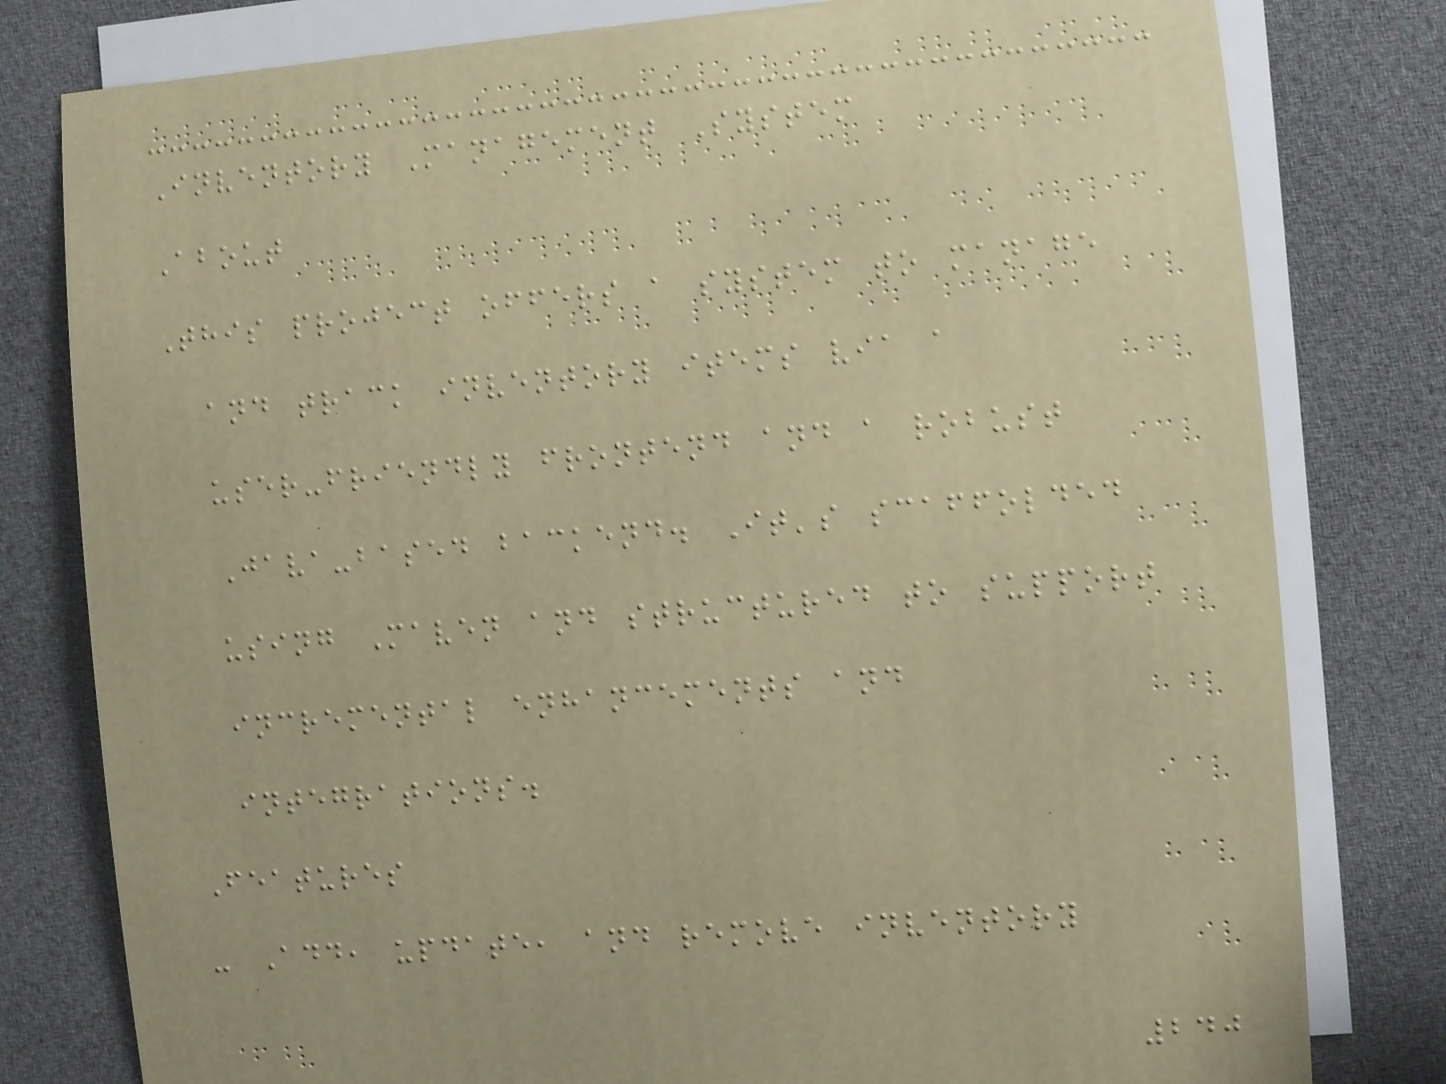Inventory Management System
About
This project offers a system to manage
and track inventory items via a
user-friendly frontend and a robust
Java-based backend. It's scaffolded
using Maven and structured to support
incremental enhancements and
integrations.
Features
- Add, update, and remove inventory
240
